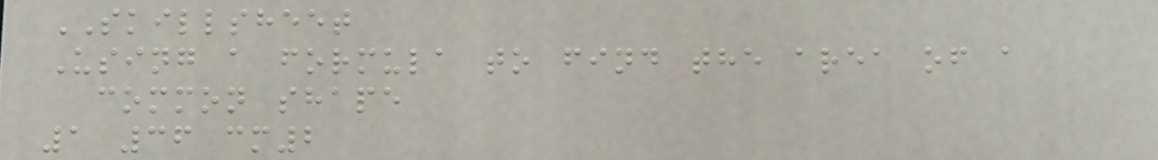SKILLSHEET
Using a formula to find the area of a
common shape
1 36 cm2
